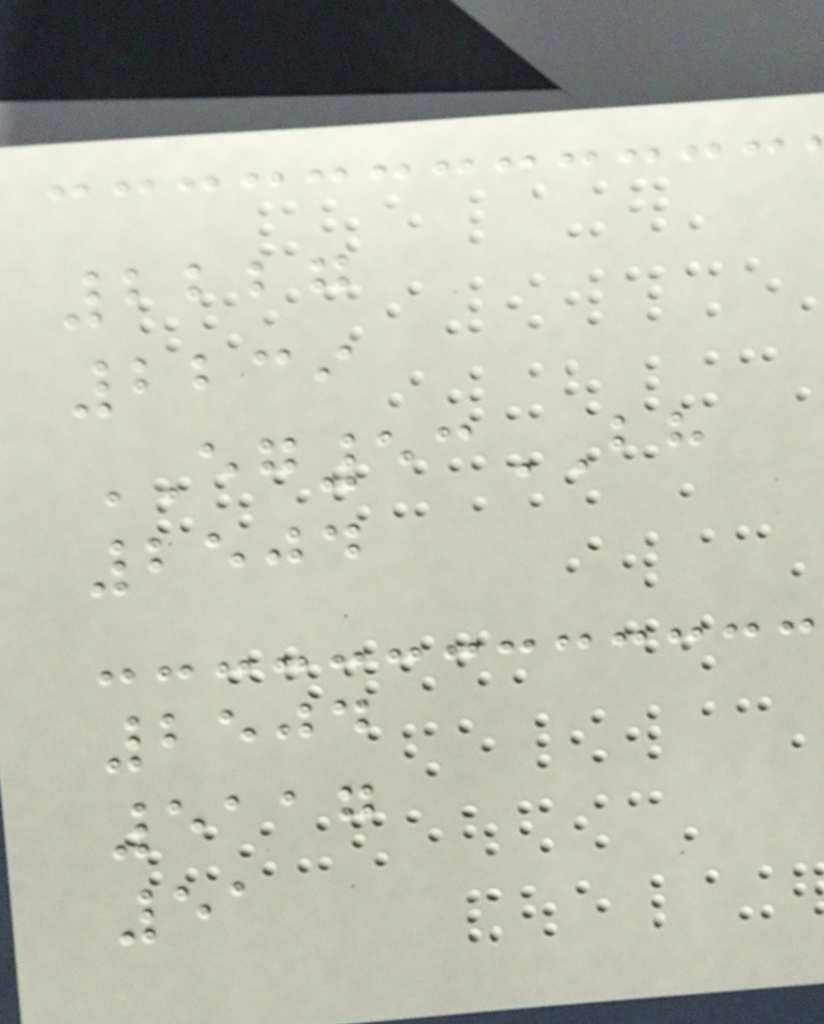2227
2239
EG53BH
2504
2504
5117
51
